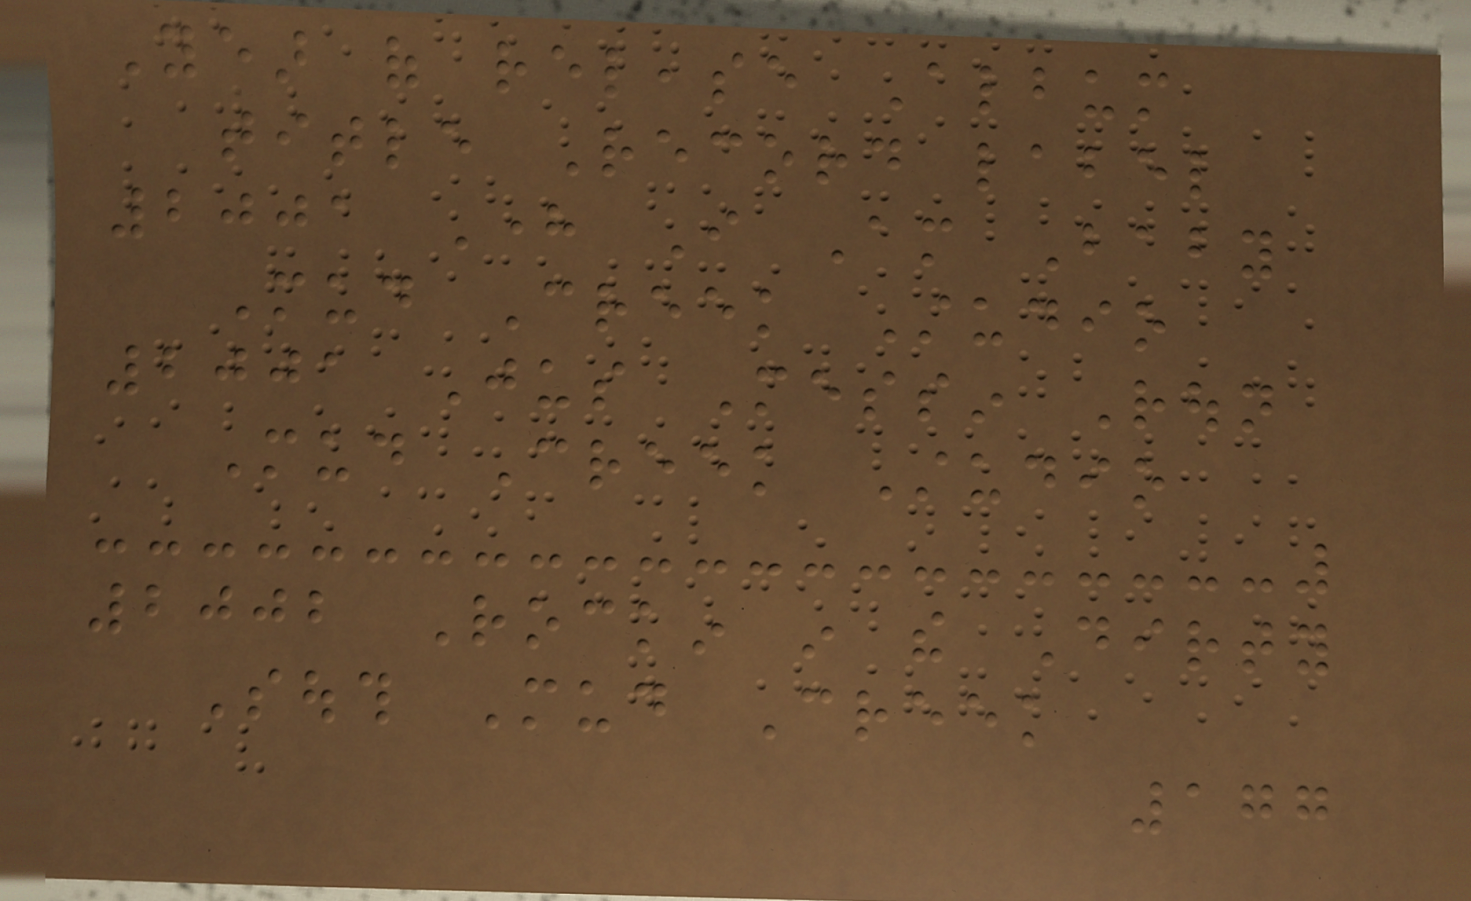Year of release Album
title Record label
2001 Here I Am Baby
Mud Creek Studio
2001 Jus Messin Roun
Mud Creek Studio
2002 Rockin in the Dirty
South Mud Creek
177
